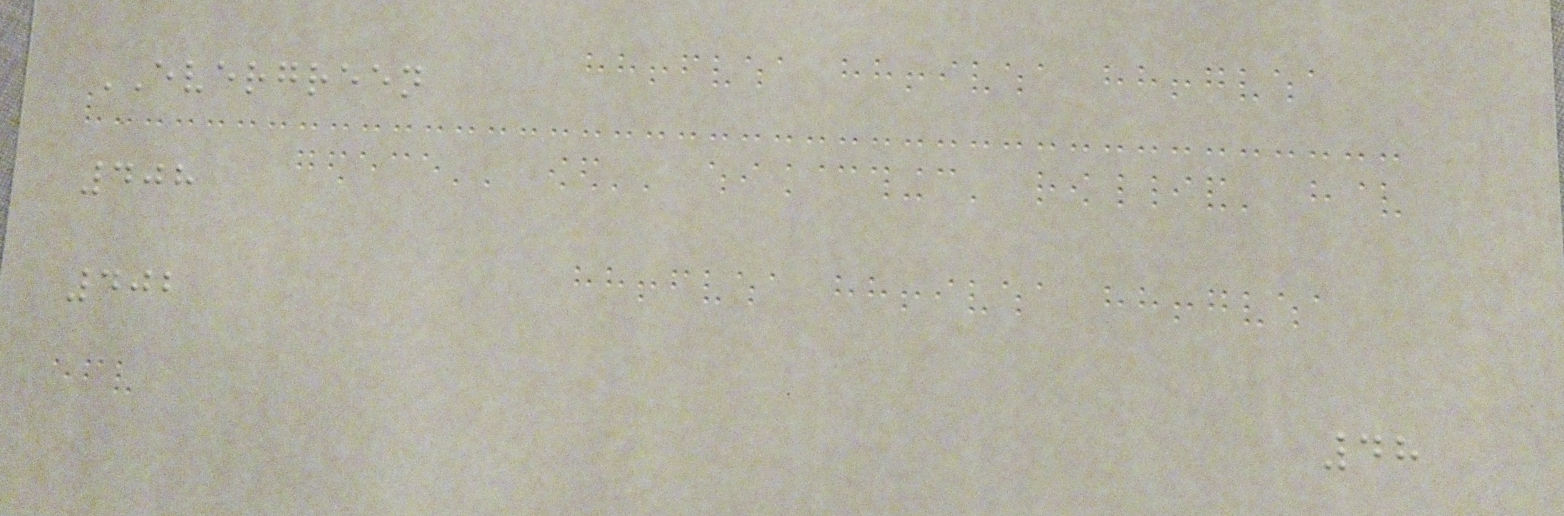EVERGREEN
408
402
48
